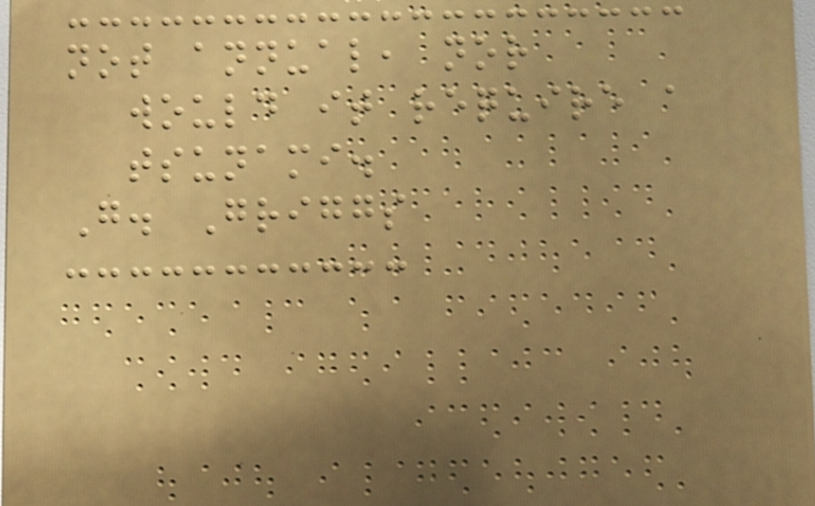not annual, nor
would it require a
tsunami.
G. Griggs
